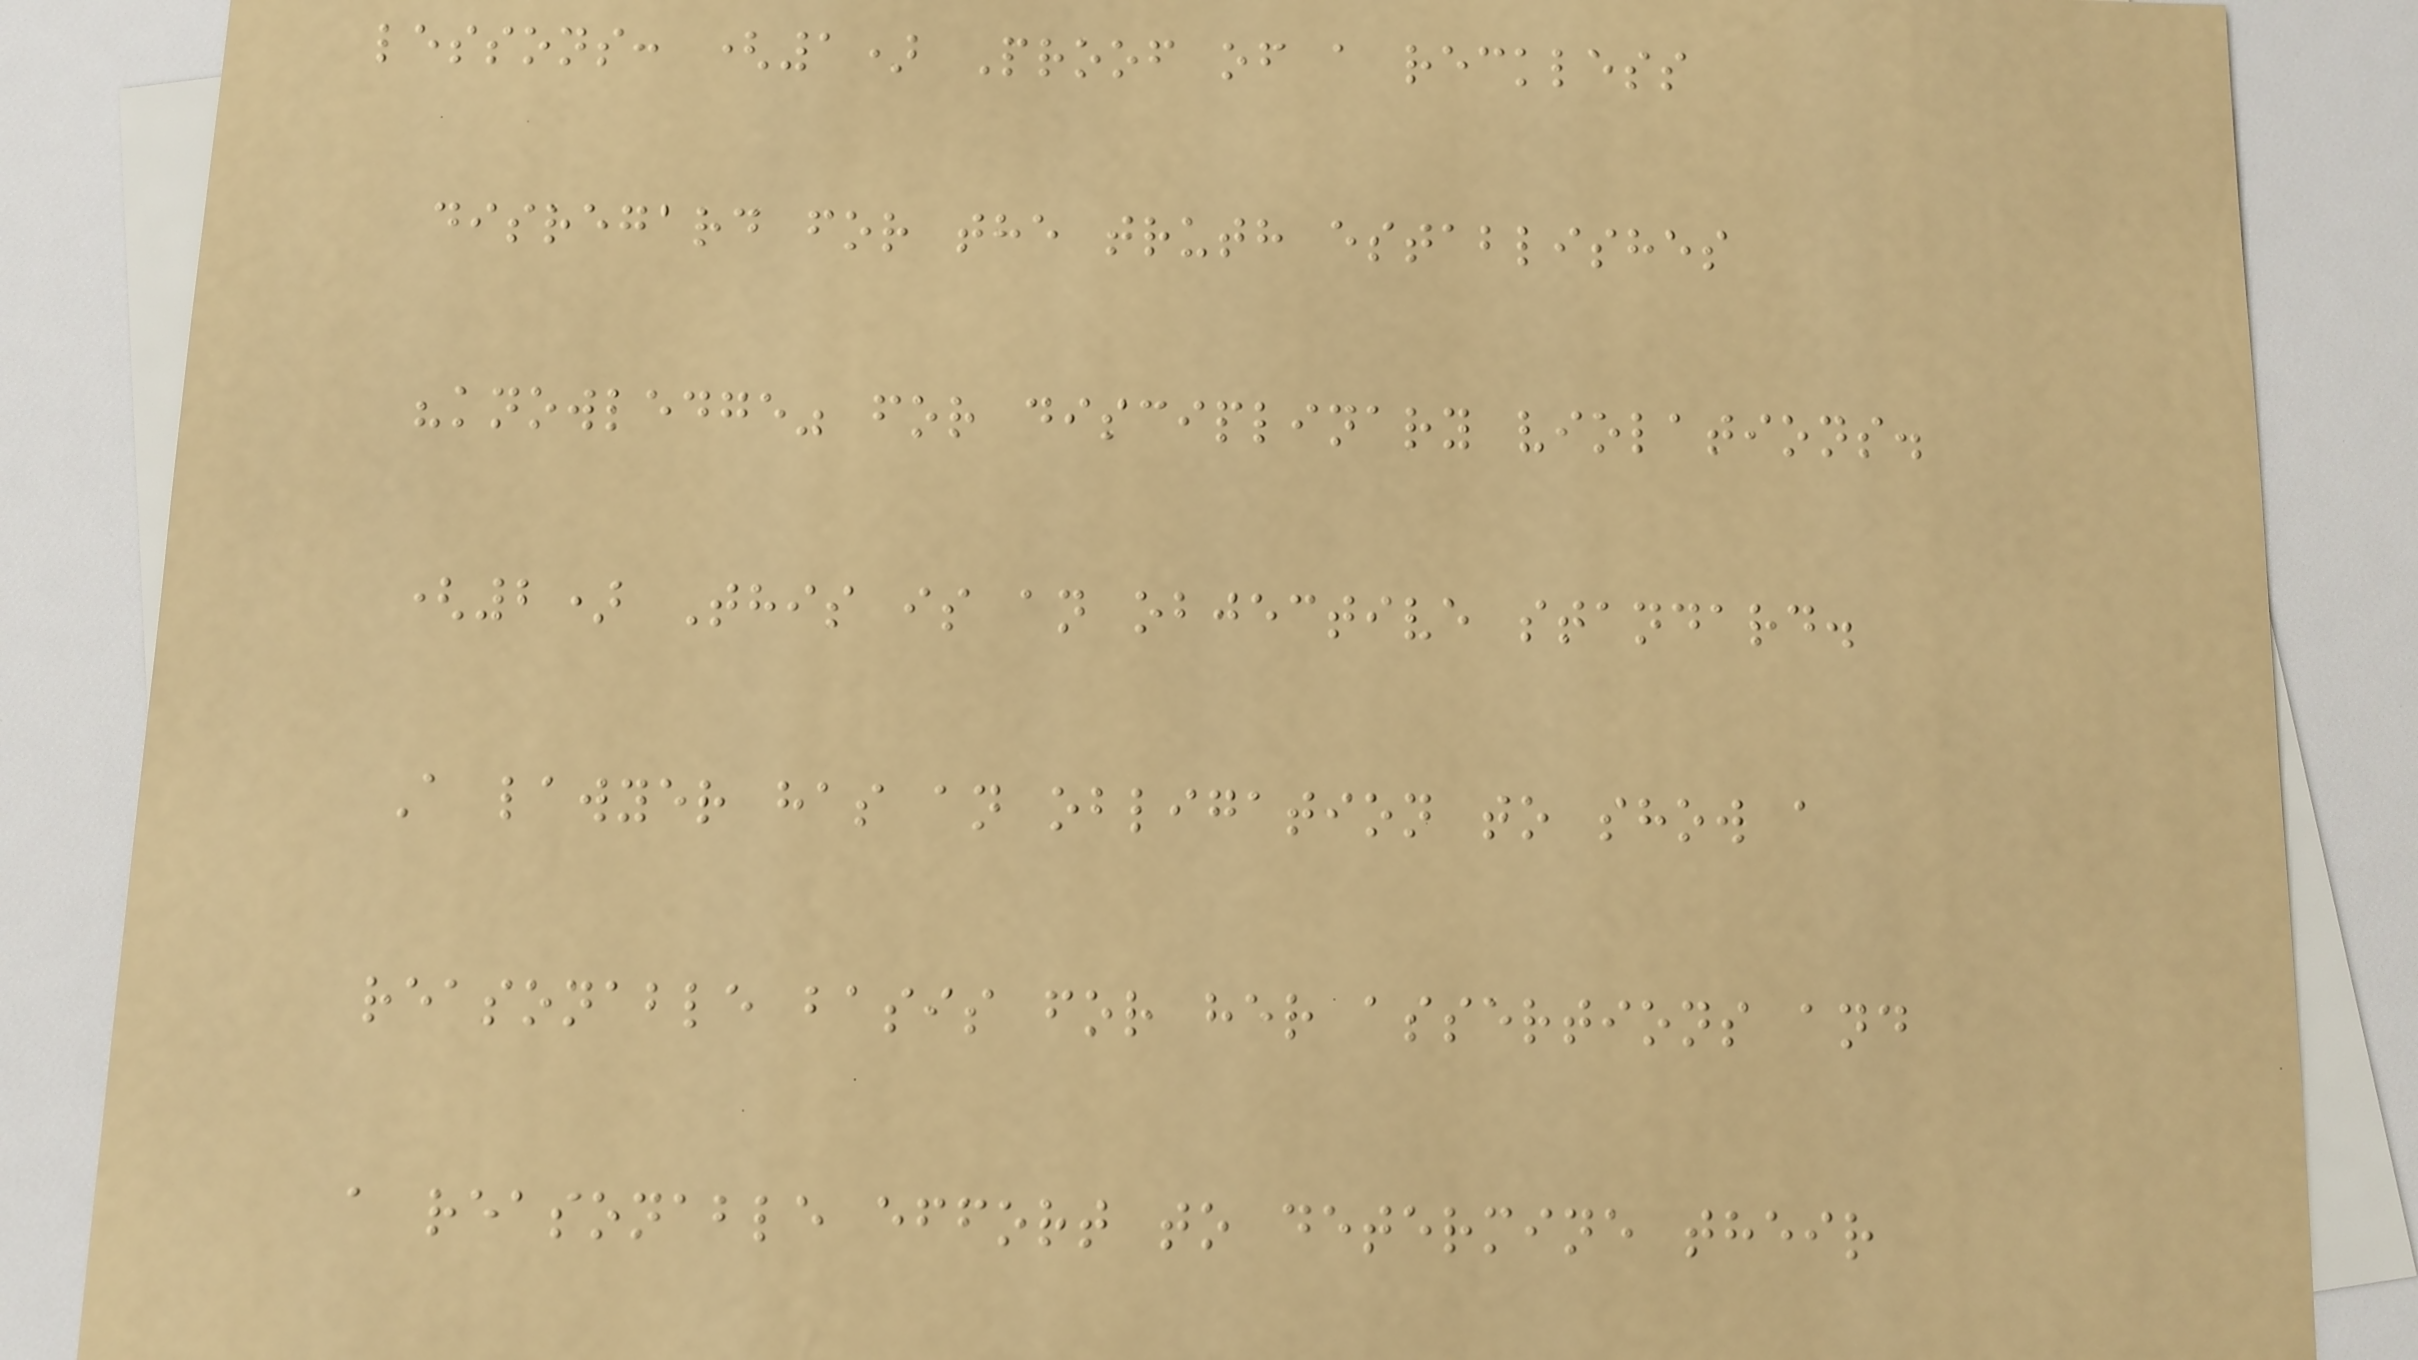lessons: (1) Proof of a reckless
disregard for the truth establishes
"knowledge" for disciplinary violations.
(2) This is an objective standard.
A lawyer has an obligation to show a
reasonable basis for her assertions and
a reasonable effort to determine their
